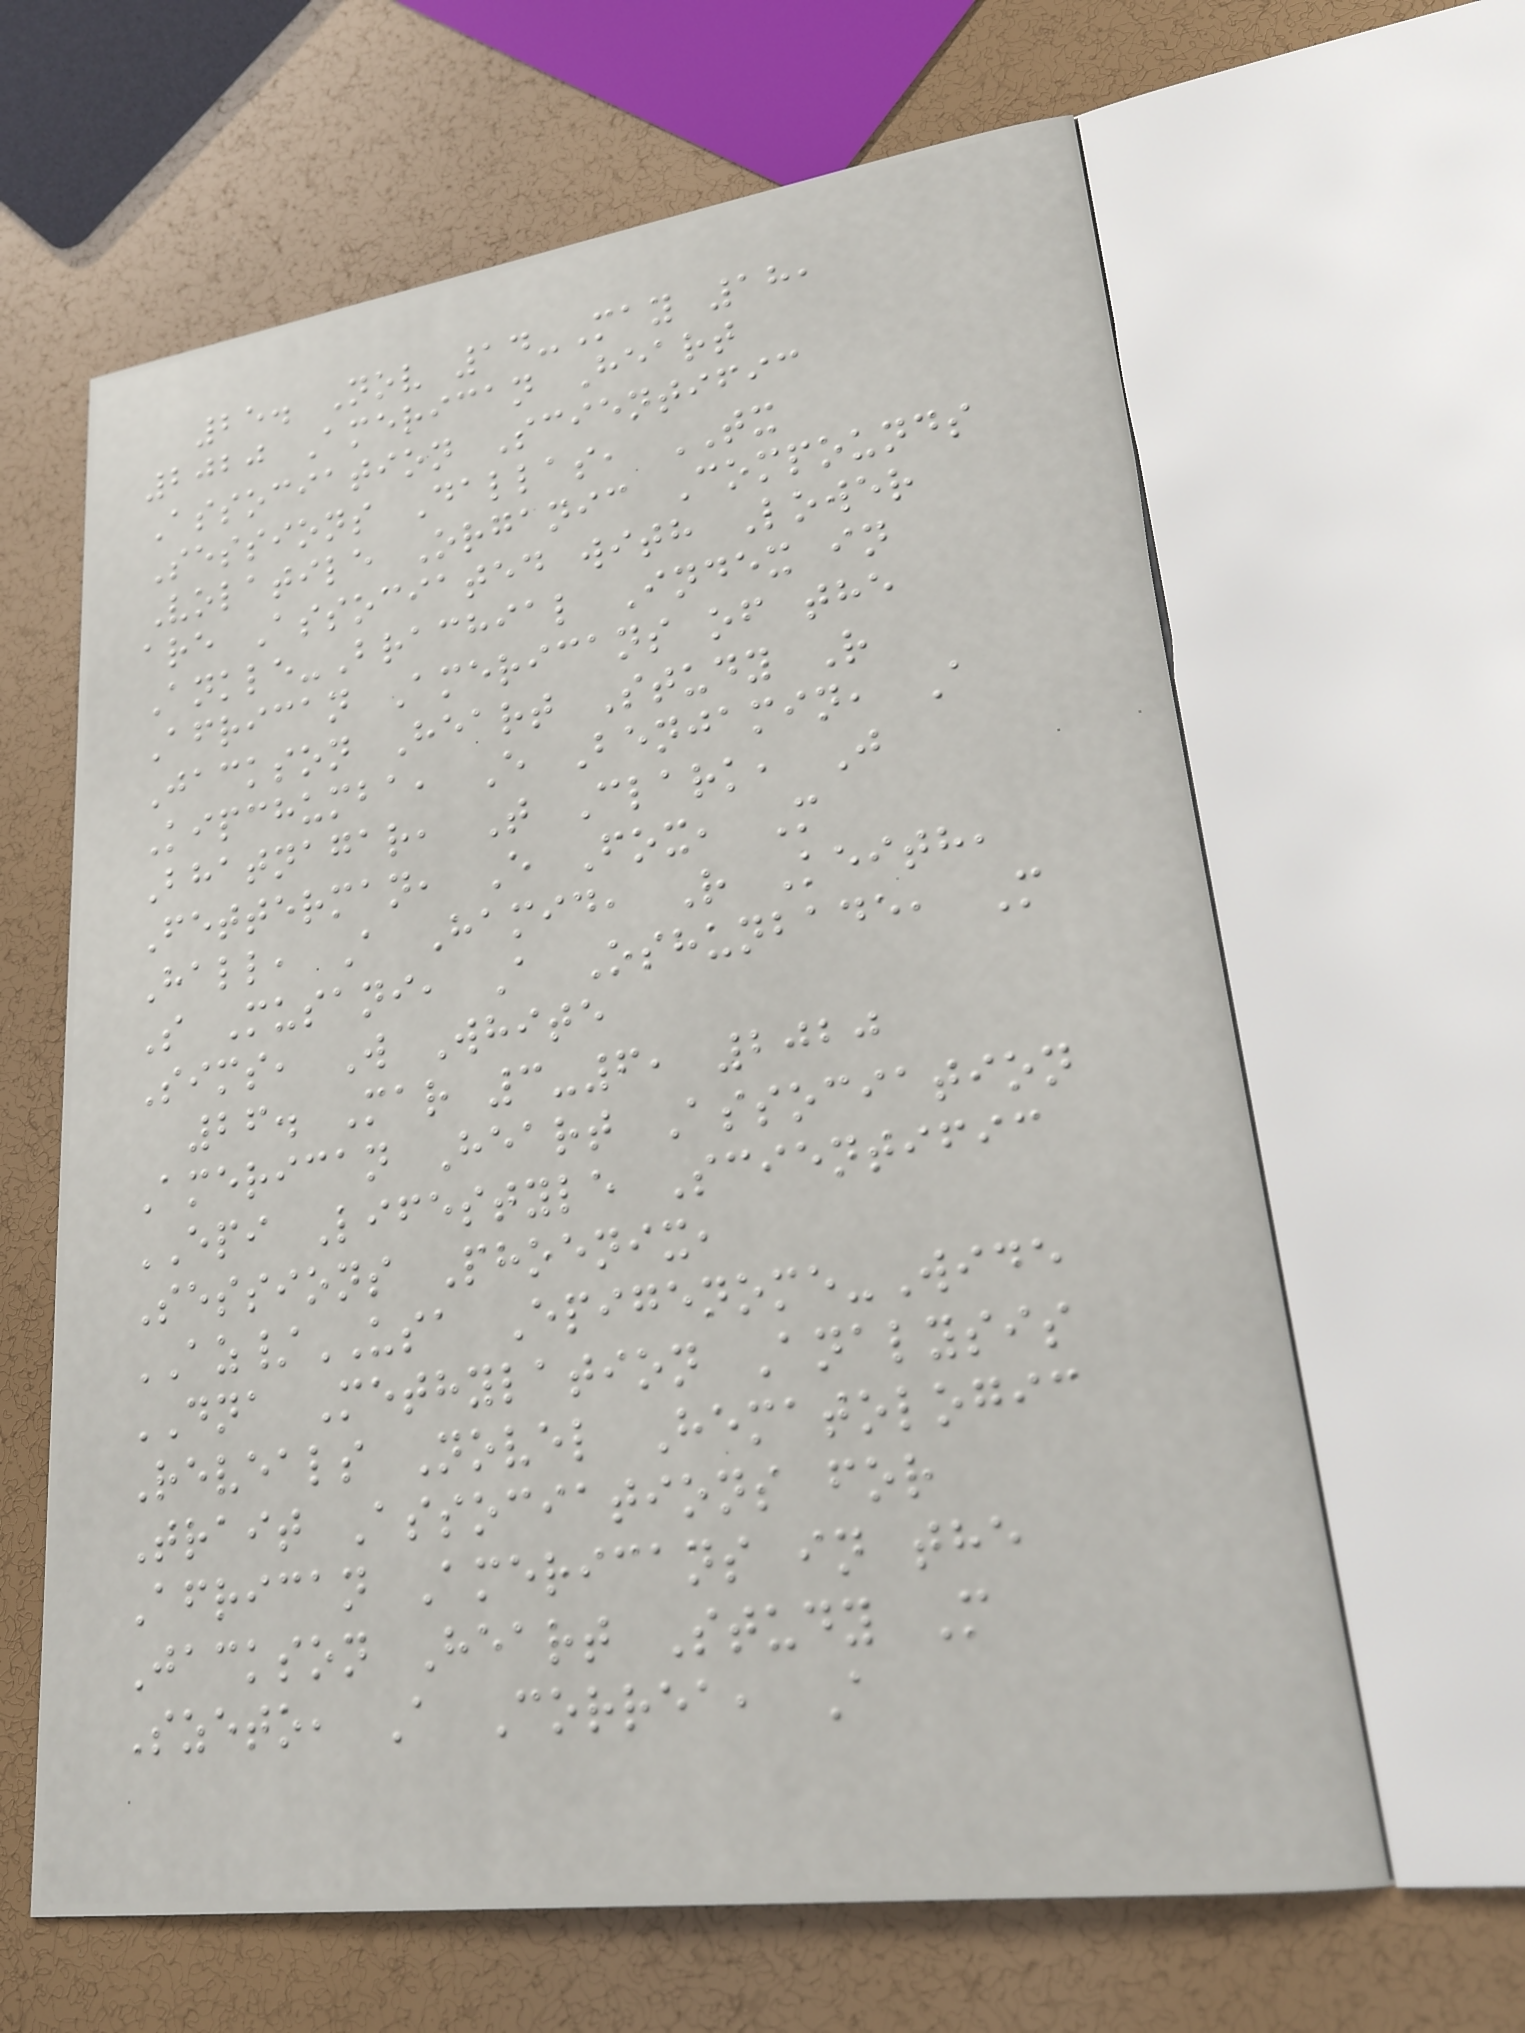25. Nov 14-May 18,
2020 American Heart
Association Scientific
Sessions Dallas, TX
Volatile Organic Compounds
are Associated with Lower
Ankle-Brachial Index in
African Americans of the
Jackson Heart Study R
Kipchumba, E Benjamin, A
Bhatnagar, T Clark, J
Fetterman, E Fox, M
Hall, A Hamid, R Keith,
S Musani, A Oshunbade, M
Sims, W White
26. Mar 3-6, 2020
American Heart Association
EPI Lifestyle Scientific
Sessions Phoenix,
AZ/USA Epigenome-Wide
DNA Methylation Analysis
Reveals Novel Hematologic
Trait Associations for
African Americans in the
Jackson Heart Study M
Szeto, A Correa, A
